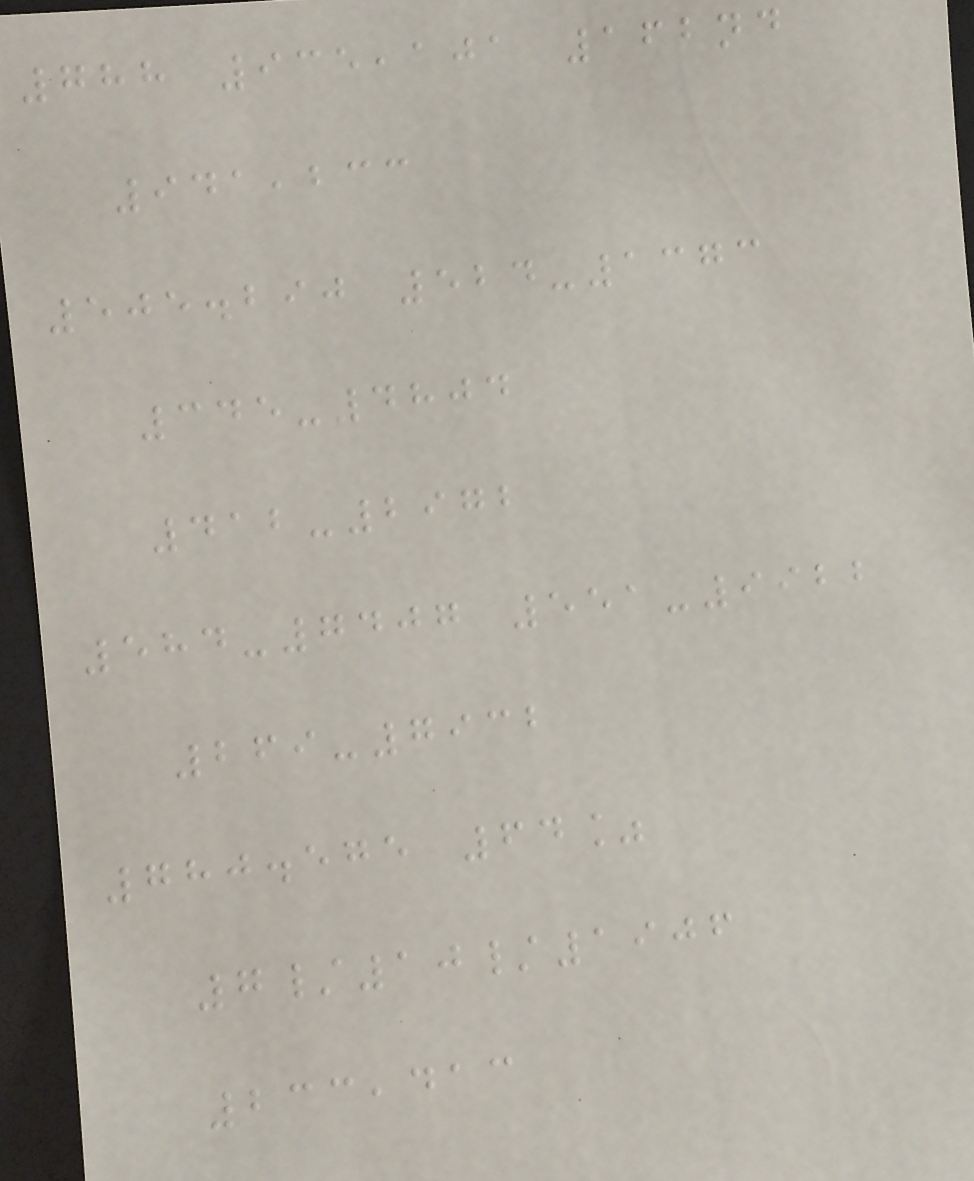788 935,101 162nd
941,233
505.290 524-1373
345-4804
412-2972
584-7407 551-9922
269-7932
780.575 64%
7/10/1906
233,413
